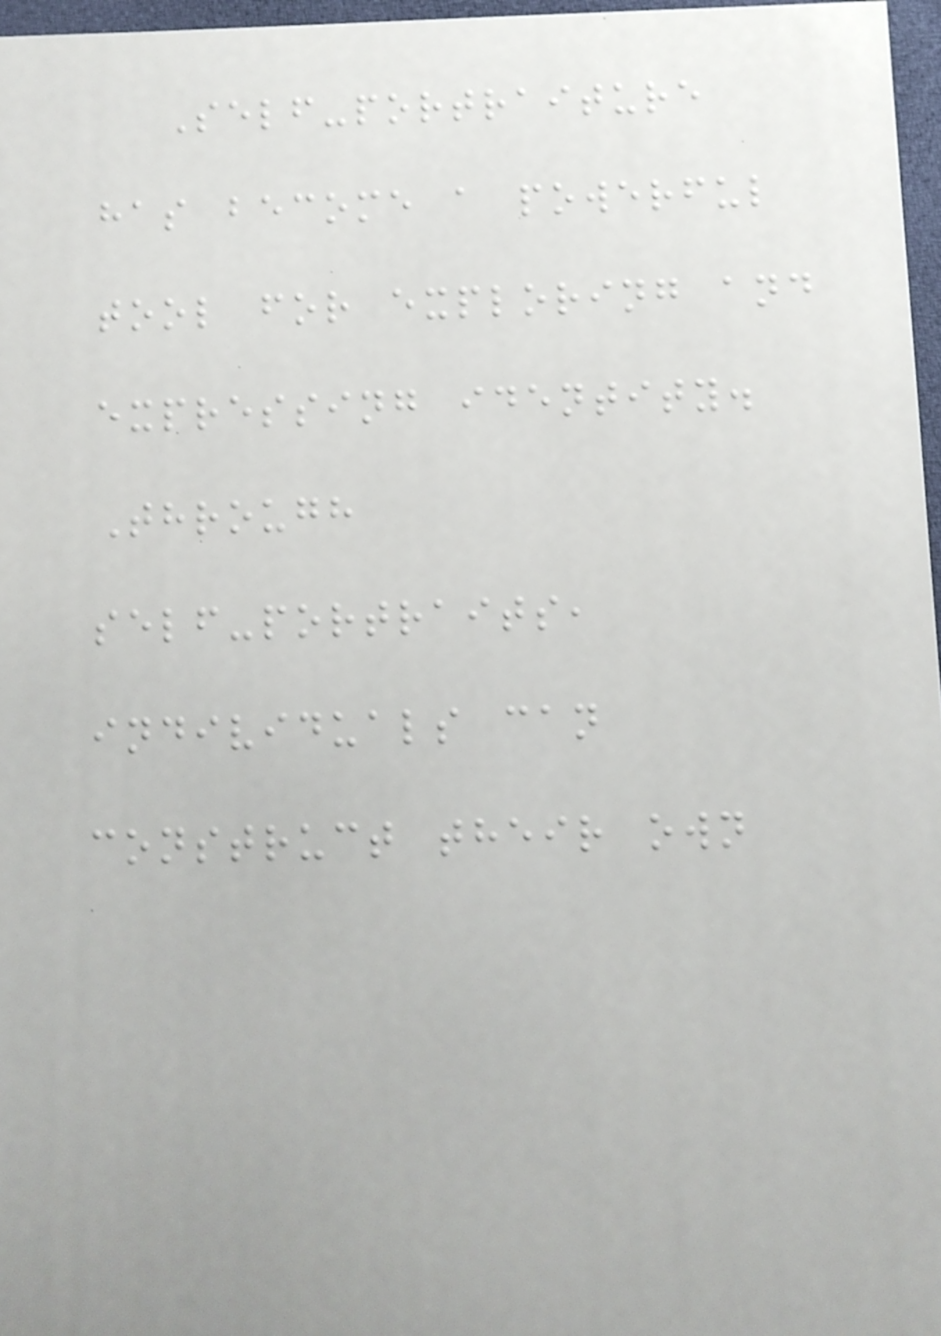Self-portraiture
has become a powerful
tool for exploring and
expressing identity.
Through
self-portraits,
individuals can
construct their own
